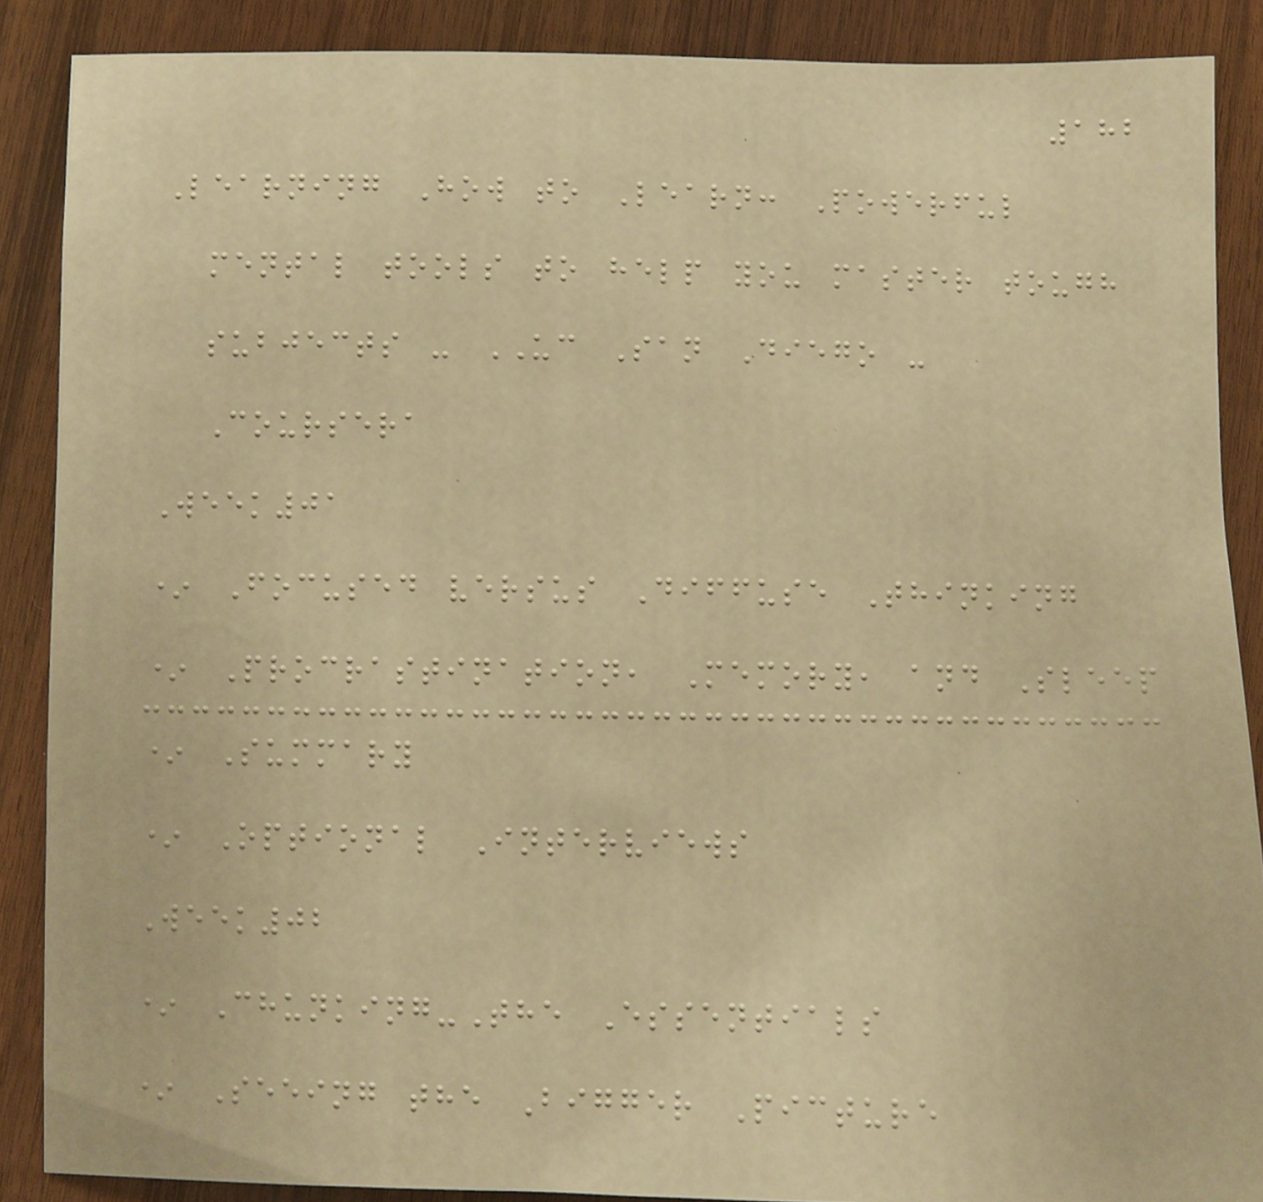182
Learning How to Learn: Powerful
mental tools to help you master tough
subjects - UC San Diego -
Coursera
Week01
* Focused versus Diffuse Thinking
* Procrastination, Memory, and Sleep
* Summary
* Optional Interviews
Week02
* Chunking-The Essentials
* Seeing the Bigger Picture
